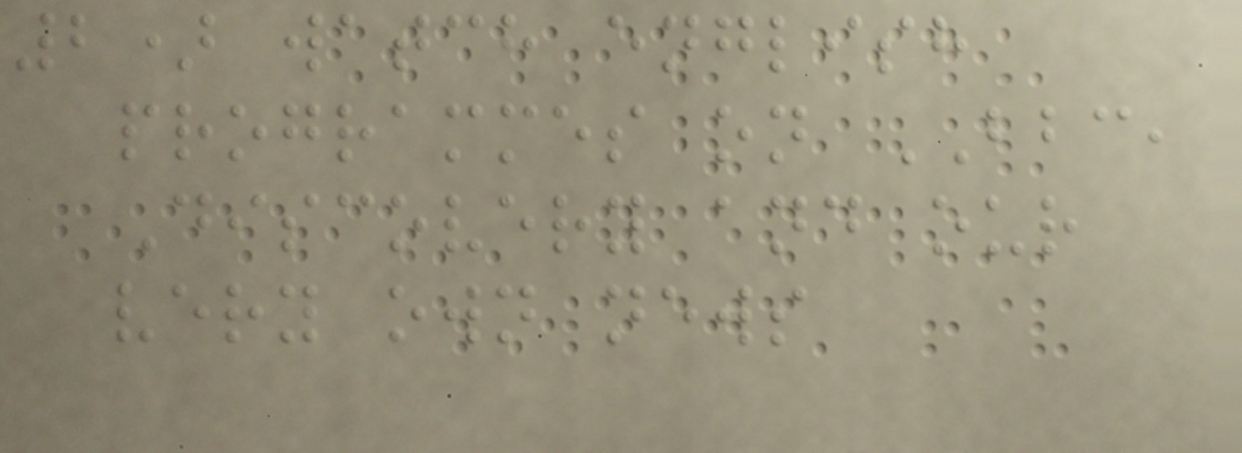2) watch english
programmes on BBC,
Discovery and our
very own news
